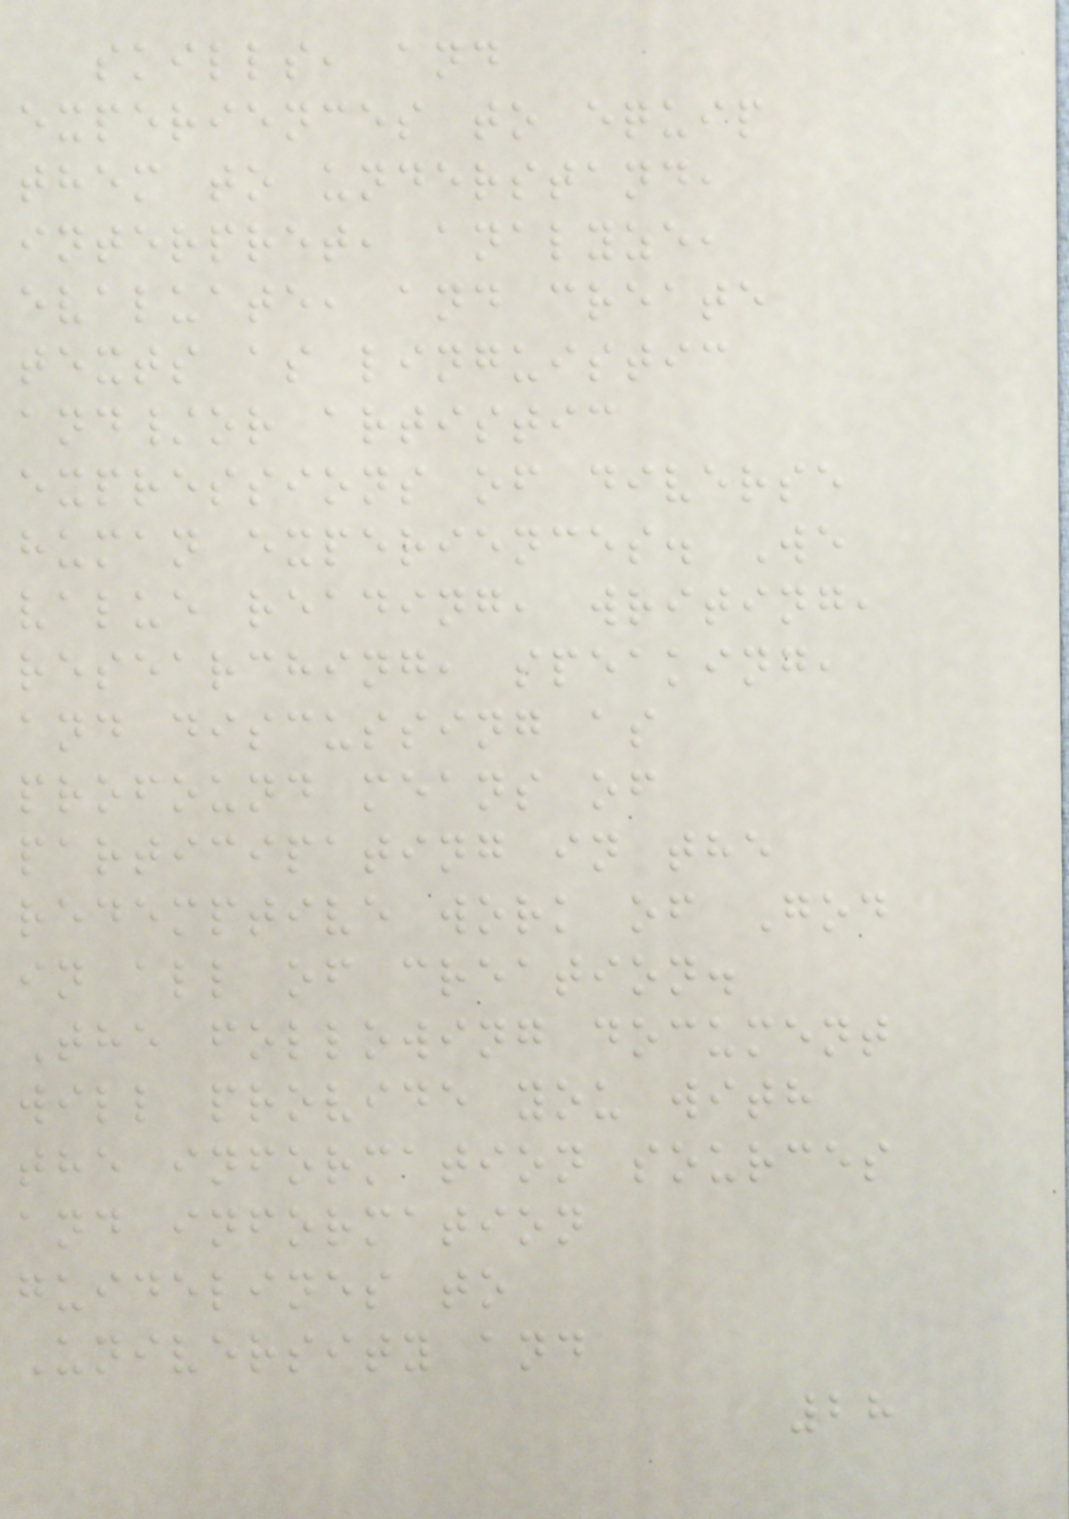skills, and
experiences to equip
them to understand,
interpret, analyze,
evaluate, and create
texts as linguistic
and/or artistic
expressions of diverse
human experiences. We
value reading, writing,
researching, speaking,
and discussing as
profound means of
participating in the
redemptive work of God
in all of creation.
The following document
will provide you with
the information sources
and information
guidelines to
University and
28
